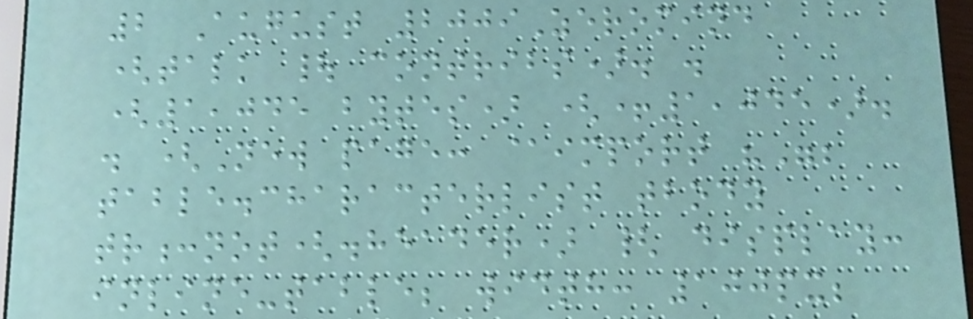2 August 2009Zeromind
(talk | contribs). .
(1,045 bytes) (+1,045).
. (New page: @import "";
table.characterlist tbody
tr:not(.header) { display:
inline-table; width: 100px;
